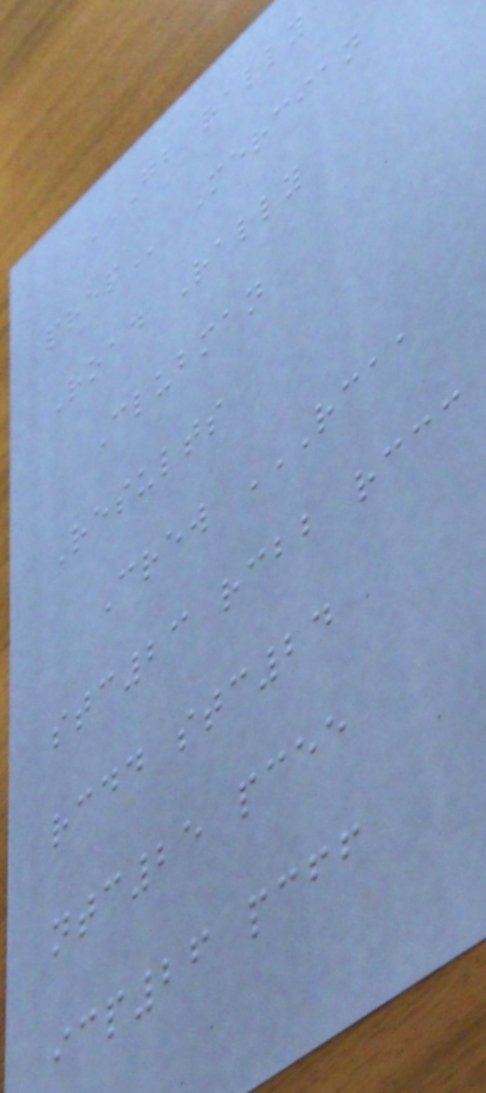GB RALLY
PREP Mercian
Road Rally
Clubman
Results
Crew RCAA
STC23 RCBB RCCC
RCDD STC24
NTC25 PCEE
ICP26 PCFF
